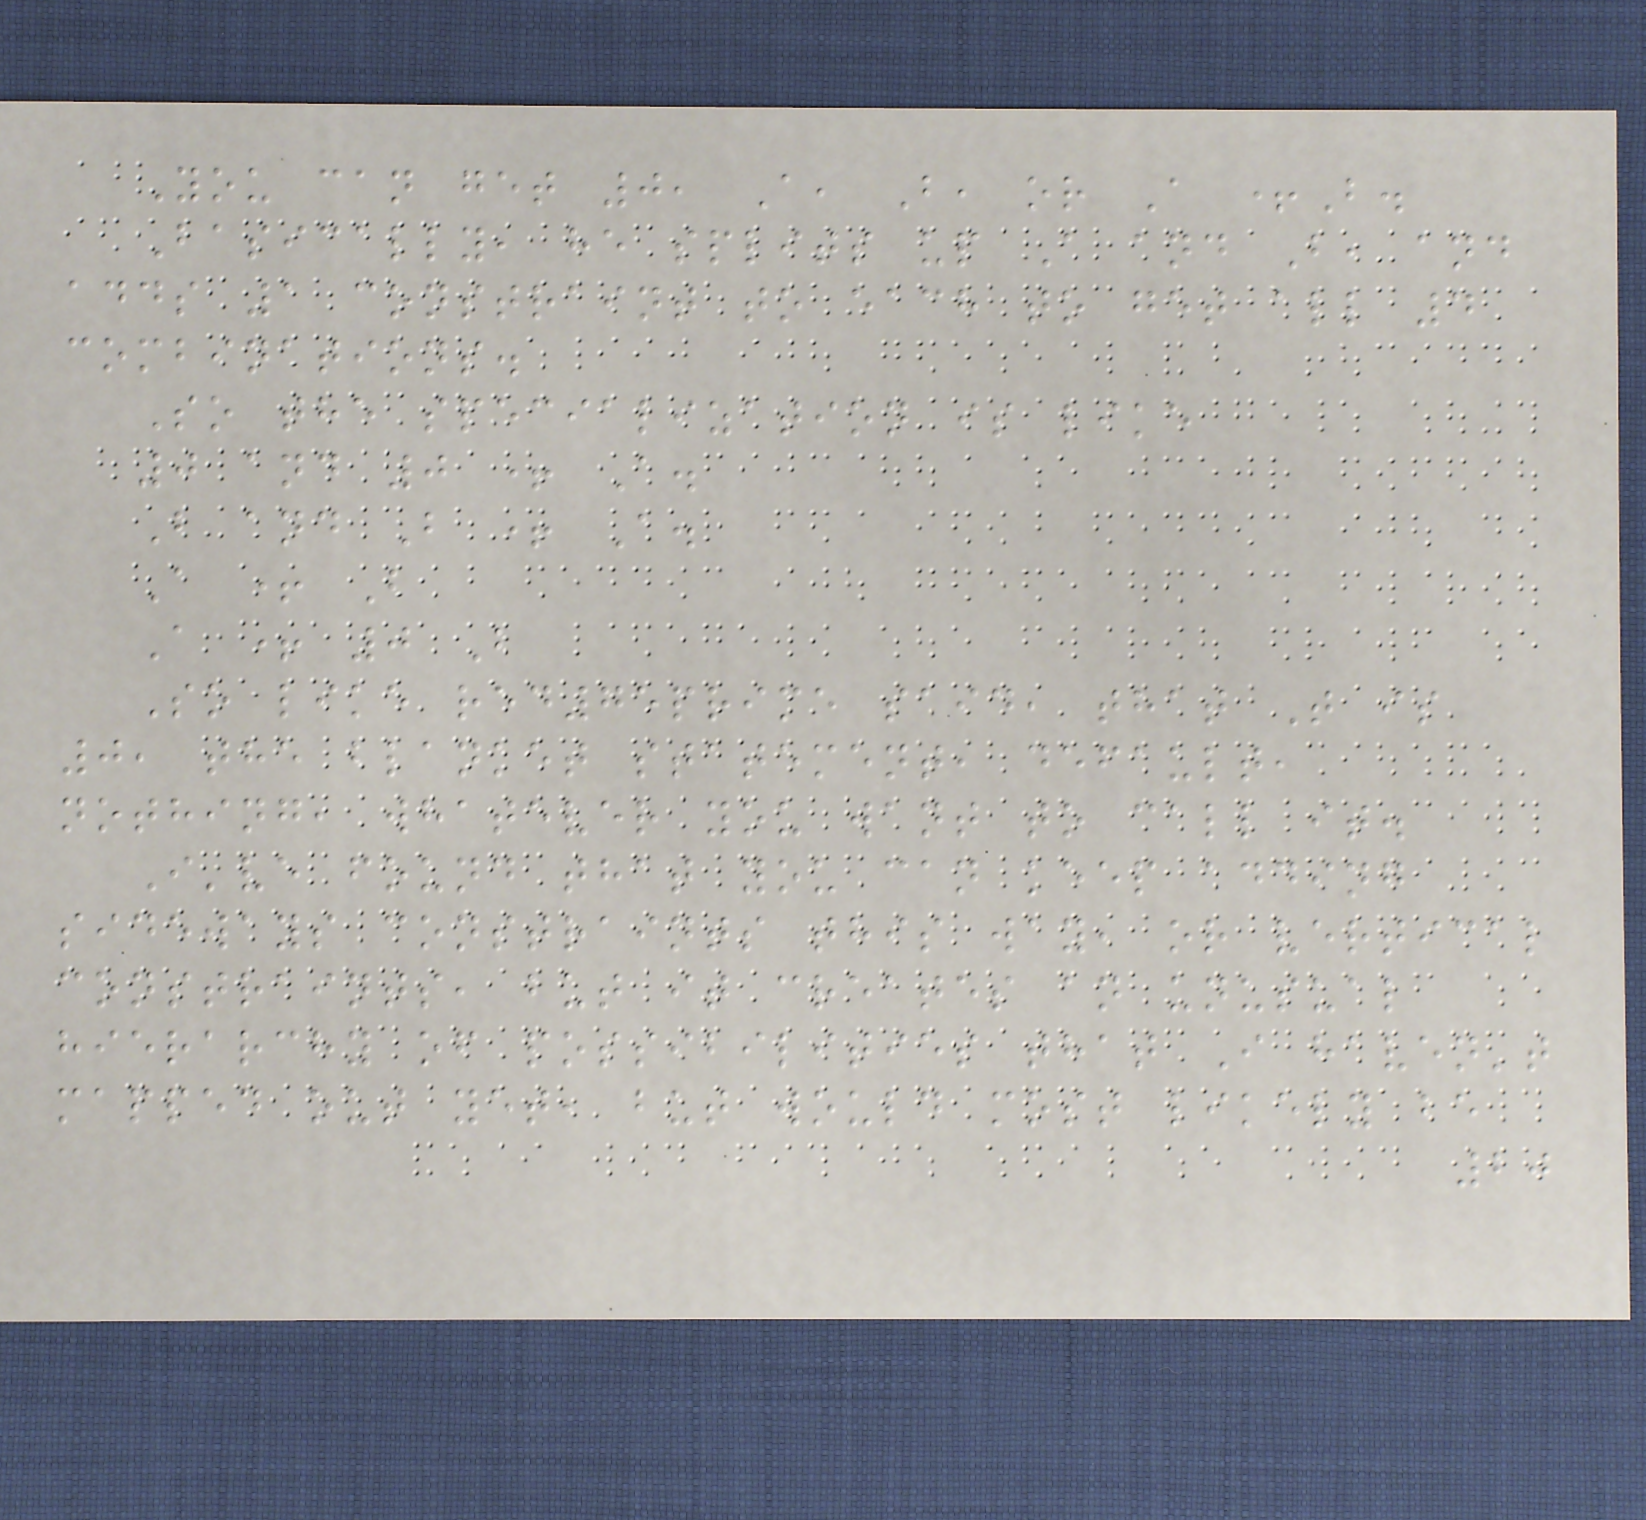You can get 0, A, B, or A +B.
Basically, he splits up A and B, and
adds 1 constraint to each to get all 4
combinations.
So the specialization is like
0 and 0 + A.
B and B + A.
A + B
A + 0 B
So like red75prime said, that T is
0, the blanket statement, default,
nothing, whatever you want to call it.
I've found that you can keep adding
sideways constraints this way, or vertical
constraints, but it creates an unusual
hierarchy of possibilities that I haven't
mapped out yet, but would most likely be
20
